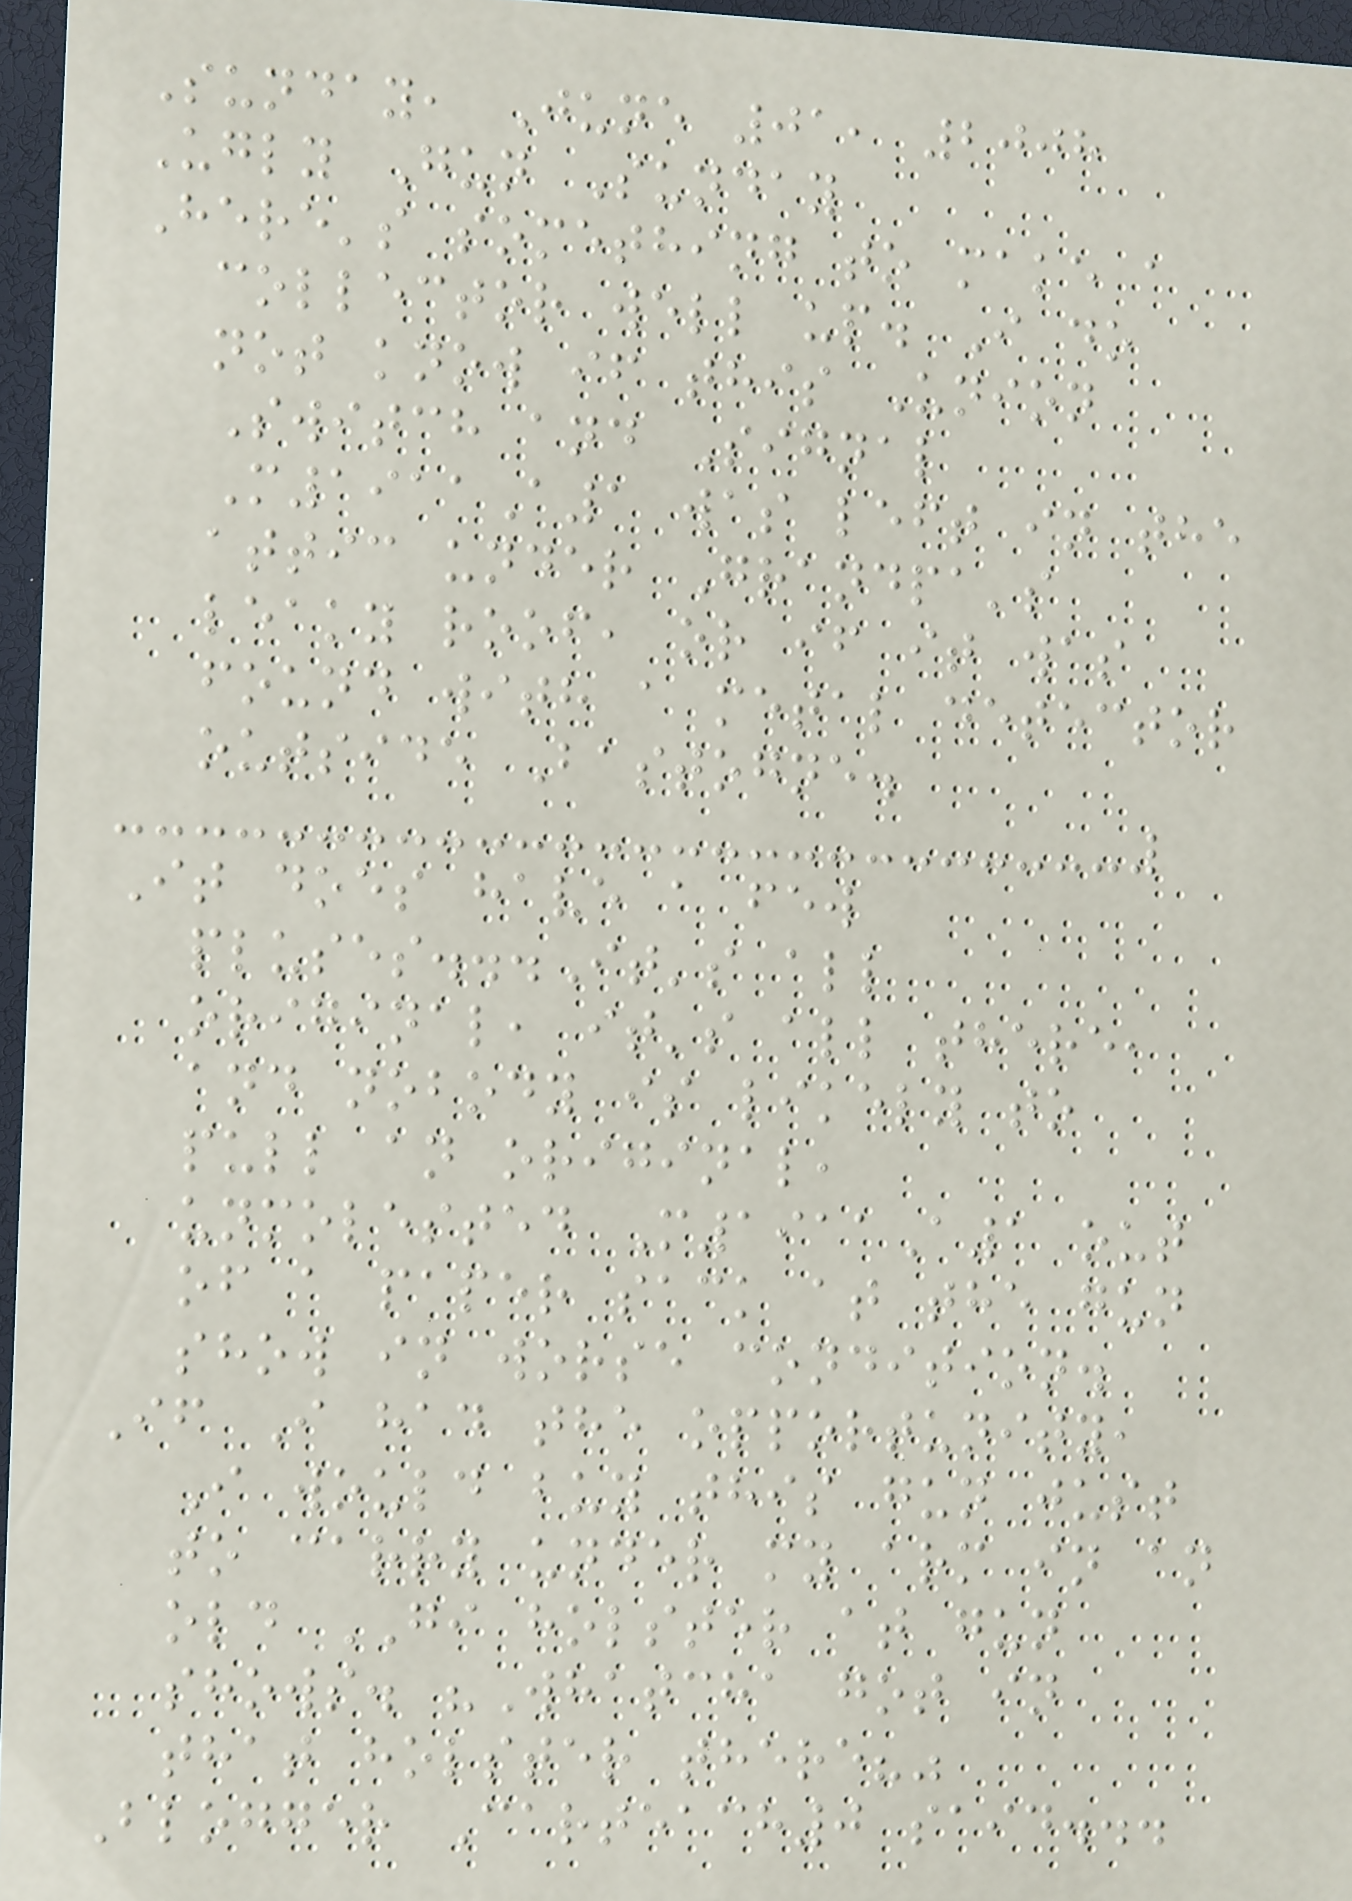Sunday, June 01, 2008
Ugly Gun Sunday
Here's something to make a
collector well up. I do
not know if this Union
Switch and Signal
M1911A1 was left in the
attic under Grandpa's
leaky roof, or if it was
found with a metal detector
outside Bastogne.
It does have a few
pluses...It's all
original, it's all there,
and nobody is likely to
pull an original,
unmolested M1911A1 out
of a paper sack at the gun
show in worse condition.
If I had the opportunity,
I would buy this gun just
to carry under my arm in an
old GI holster at gun
shows. "Whatcha got in
that holster there?"
Blogger Carteach0 said...
